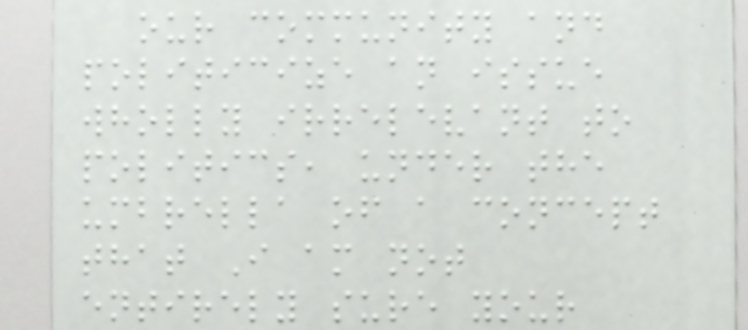our community and
politicize an issue
wholly irrelevant to
politics, under the
umbrella of a concept
that I am not
entirely sure your
